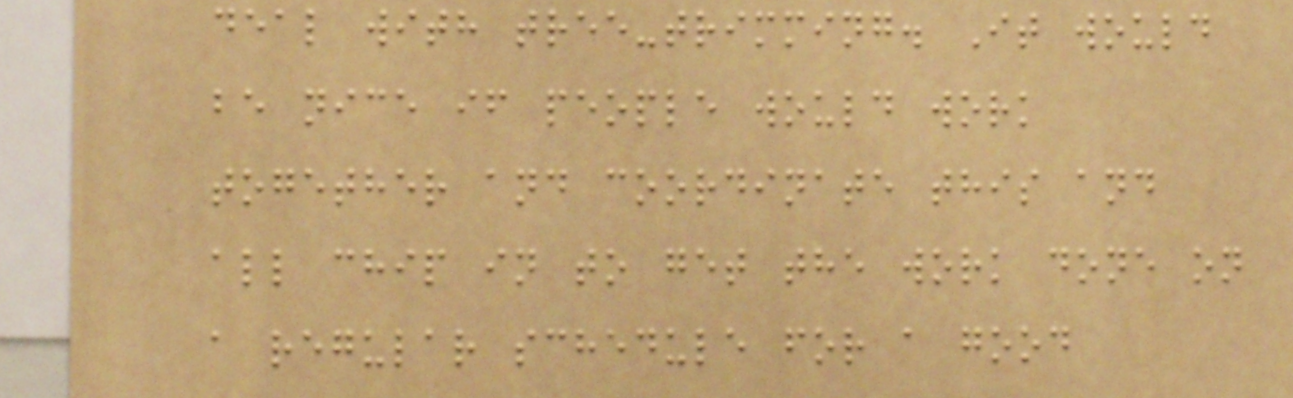deal with tree-trimming. It would
be nice if people would work
together and coordinate this and
all chip in to get the work done on
a regular schedule for a good
